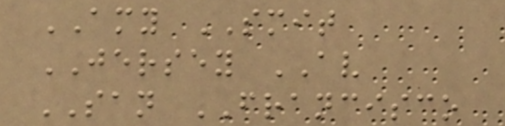AMY SMIT
JERSEY AV
SAN FRANCISCO
